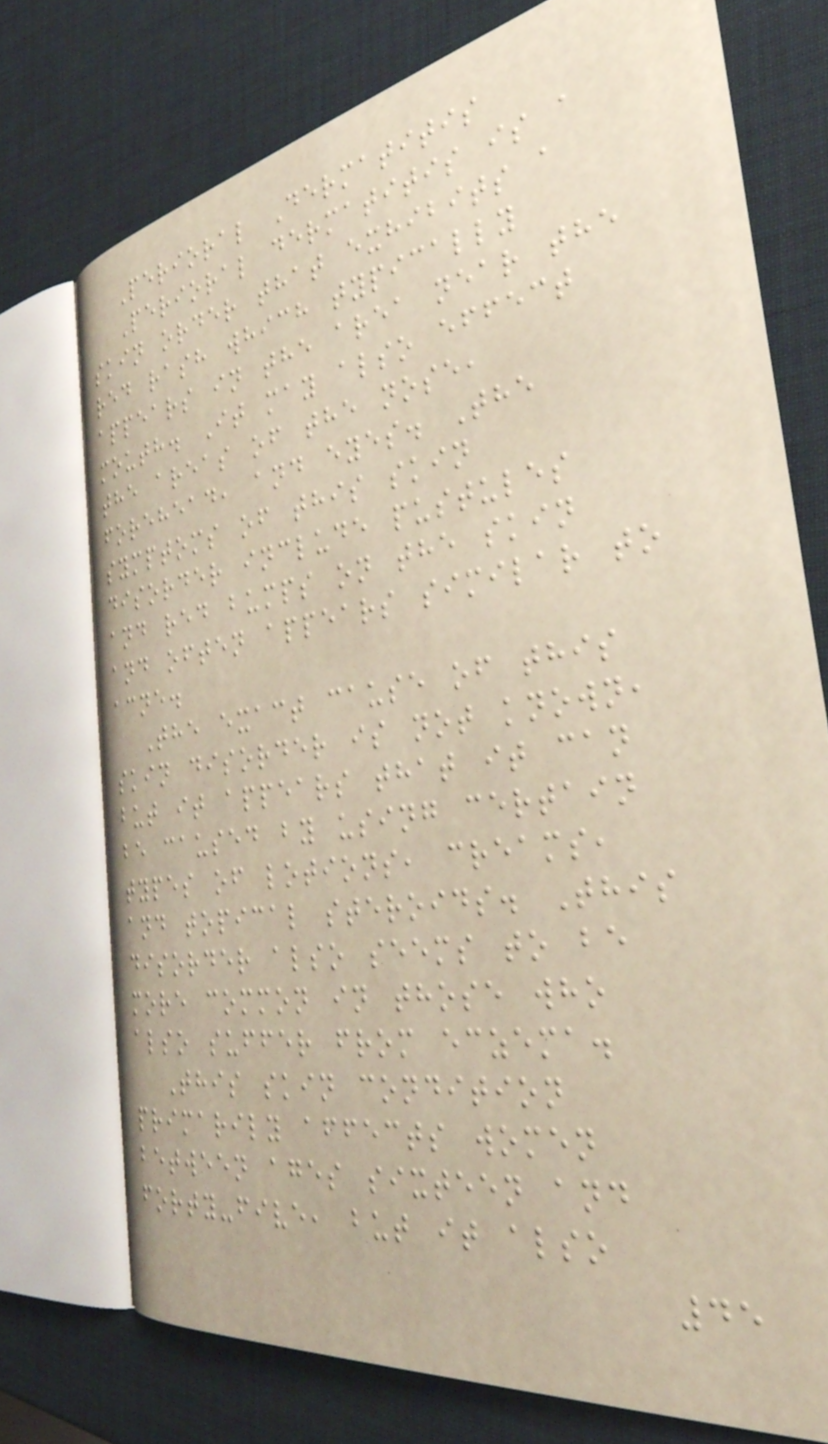Perioral Dermatitis
Perioral dermatitis is a
skin order that exhibits a
red rash which typically
appears in the area near the
mouth. It may also effect
the areas of the nose,
forehead, and eyes. The
symptoms of this skin
disorder include pustules
and red bumps on the skin
and often appears similar to
acne.
The exact cause of this
skin disorder is not known,
but it appears that it can
be caused by using certain
types of lotions, creams,
and topical steroids. This
disorder also seems to be
more common in those who
also suffer from eczema.
This skin condition
primarily affects women
between ages sixteen and
forty-five, but it also
45
